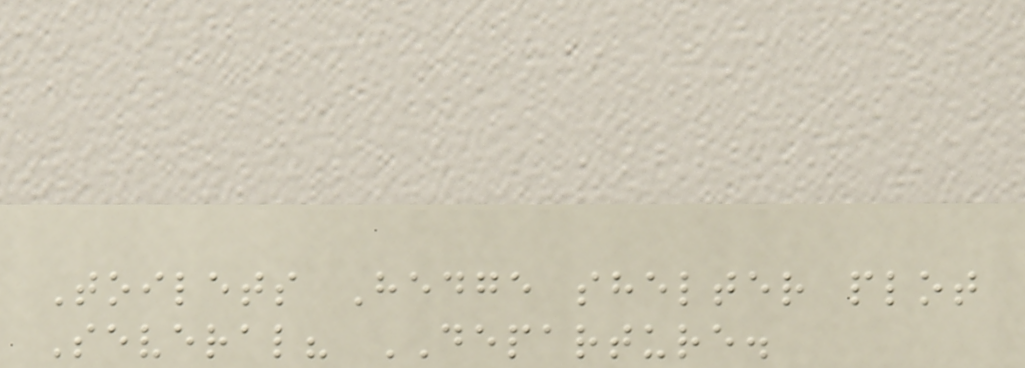Toilets Hedge shelter plot
Several? DEPARTURE.
